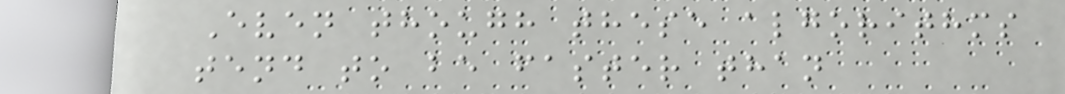Even though these algorithms
tend to be faster than
